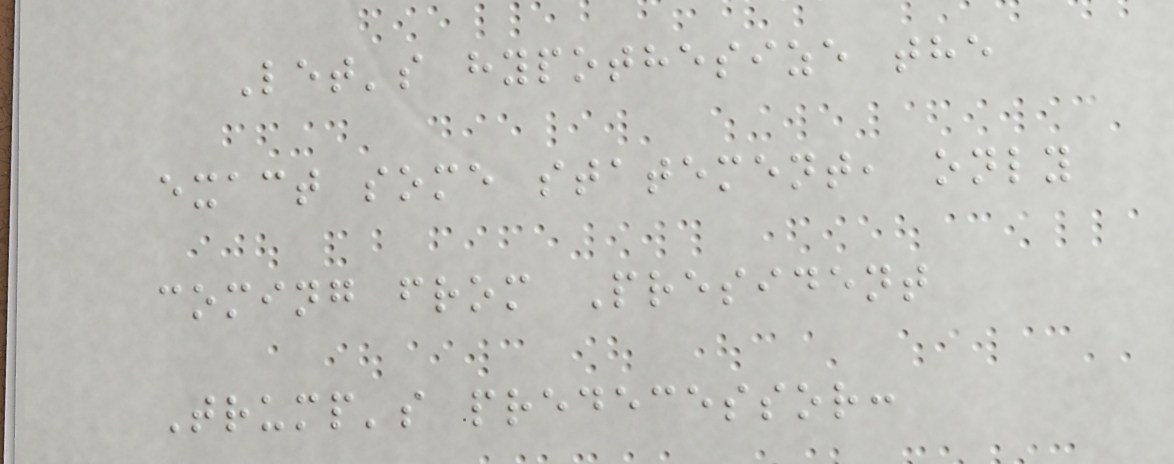Let's hypothesize the
exact some statement, only
coming from President
Trump's predecessor:
